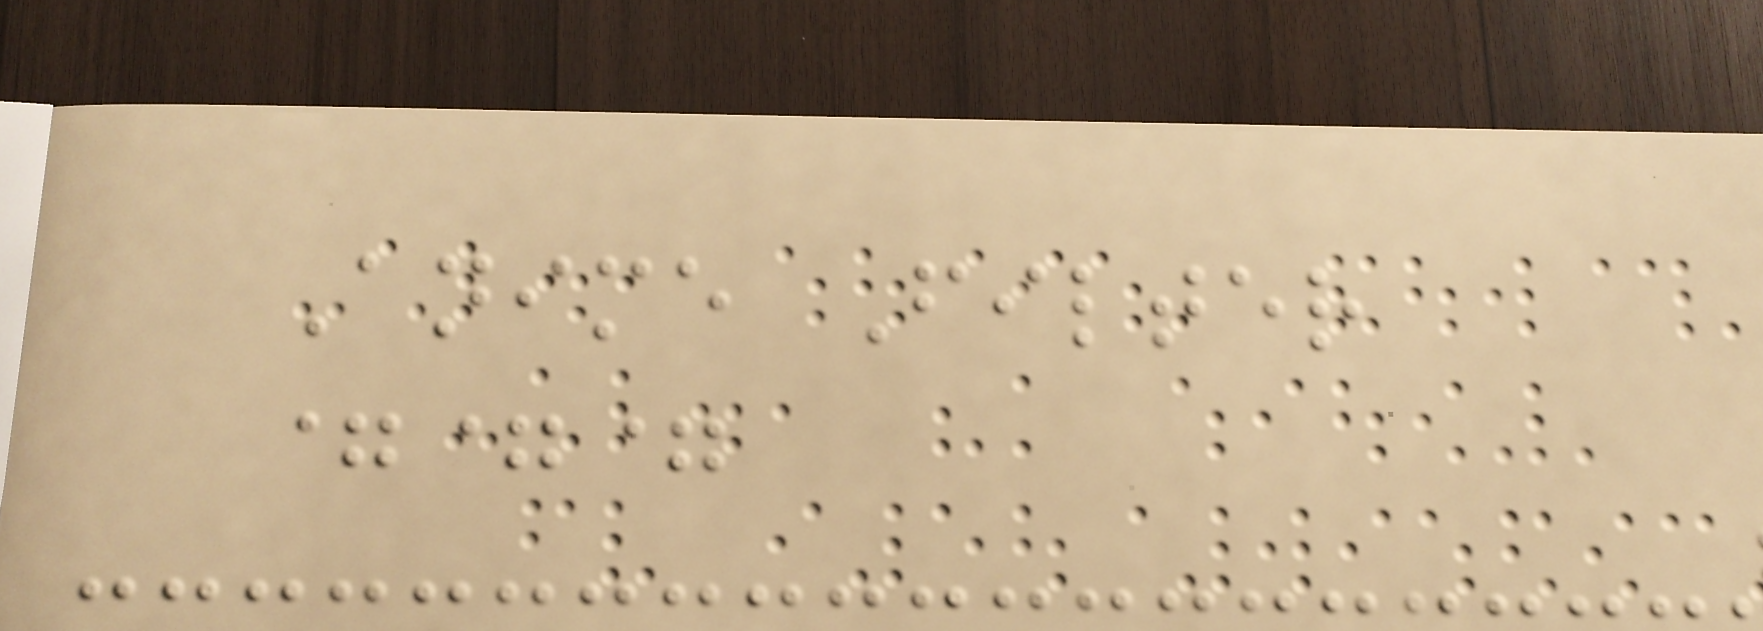Anime Filter
===
